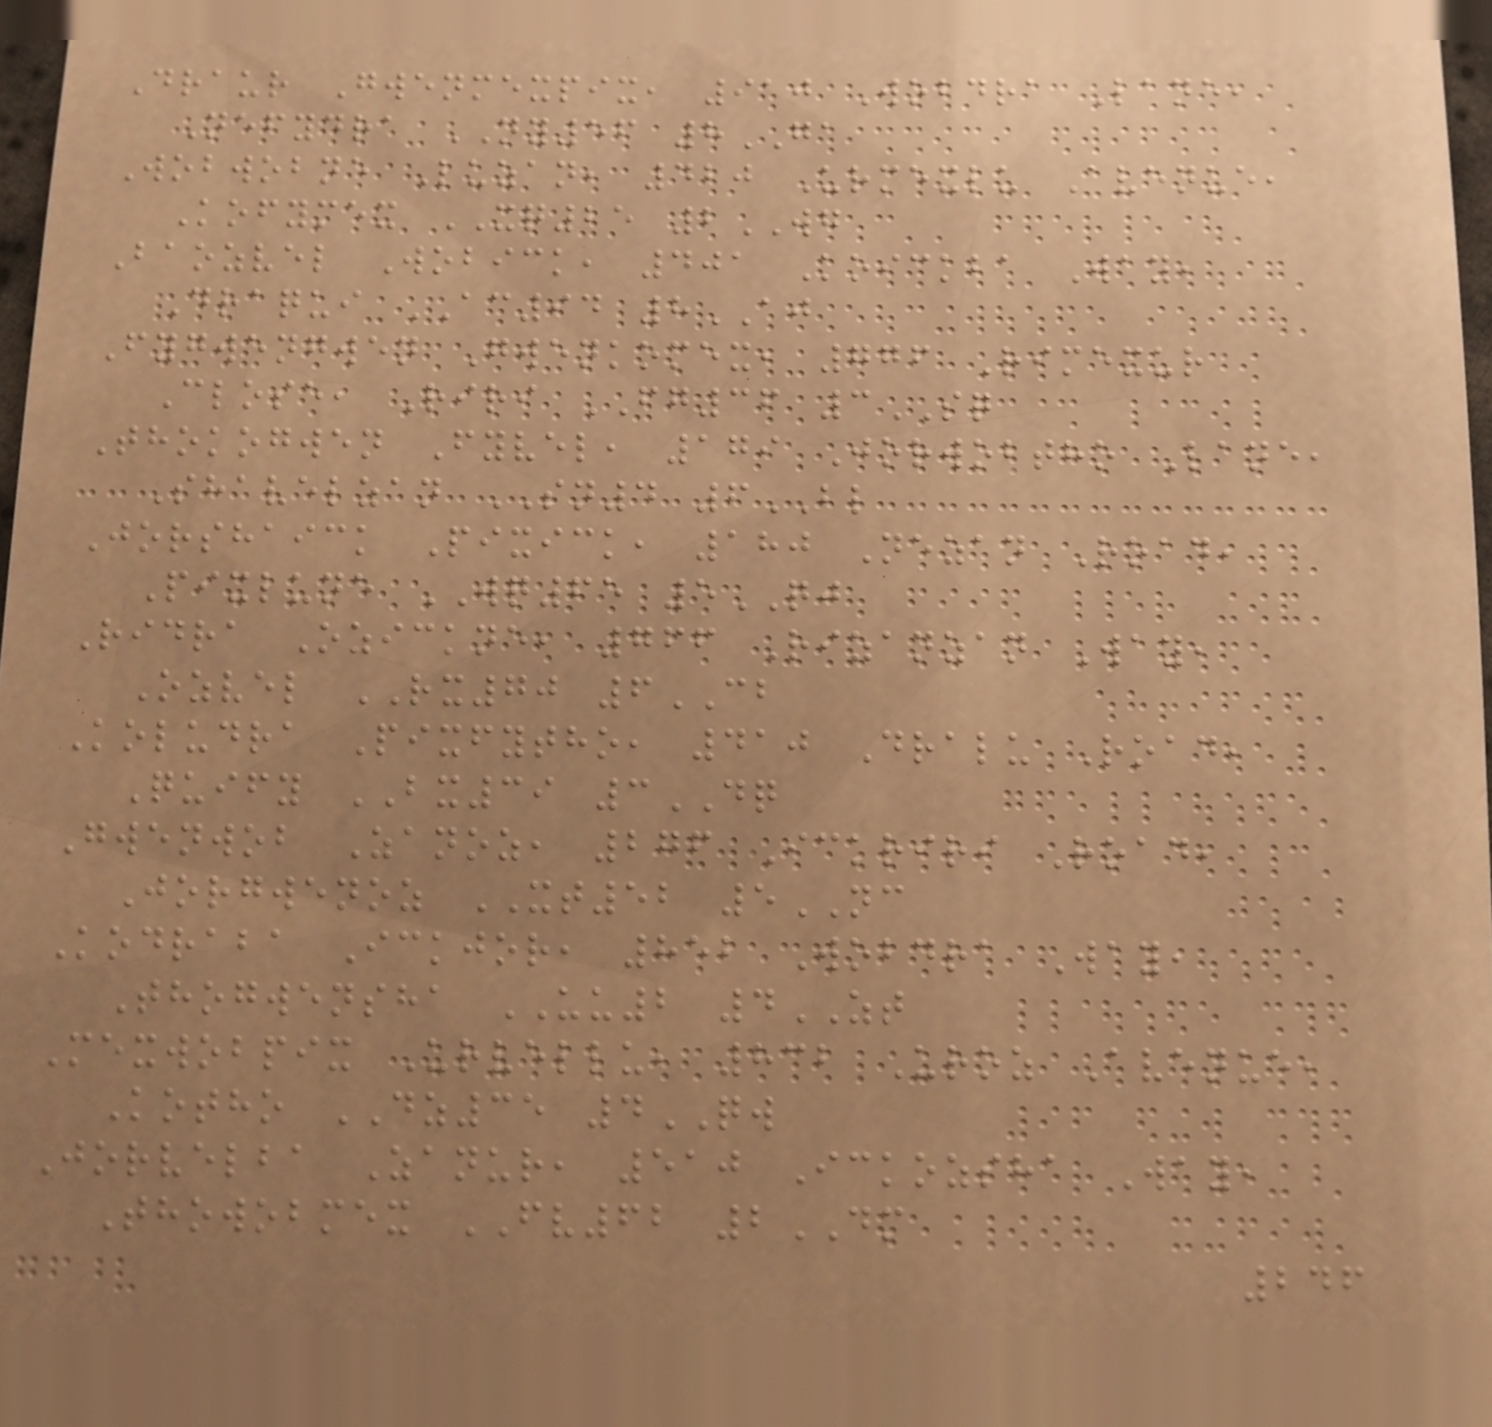Draur Gwenmexpix, 910 Wobdra Lane,
Nefydra NY56 8GA
Wobwobne Luzan, 420 Urmexlu Avenue,
Kofymex XQ25 2WG
Baozvel Wobick, 401 Koickba Way,
Draqui AC94 8AJ
Fygwengwen Gwenkomex, 776 Rimexur
Close, Riri FG36 3SQ
Thokogwen Fyvel, 179 Jorwobtho Lane,
Shavelzan SN4 6BL
Jorshaick Pixick, 180 Nezan Road,
Pixlune WQ65 5QJ
Ridra Ozickne, 766 Rizanzan Way,
Ozvel RX70 6CB
Koludra Pixfytho, 410 Dralu Road,
Quify BX39 3DQ
Gwenwob Zanoz, 276 Ickriri Road,
Jorgwenoz XT52 5NC
Kodraba Ickjor, 852 Wobdra Way,
Thogwensha UU2 4ZT
Mexwobpix Urvellu, 832 Uroz Avenue,
Kotho DZ35 4QW
Jorvelba Zanur, 510 Ickozsha Way,
Thowobmex FV62 2DM
246
